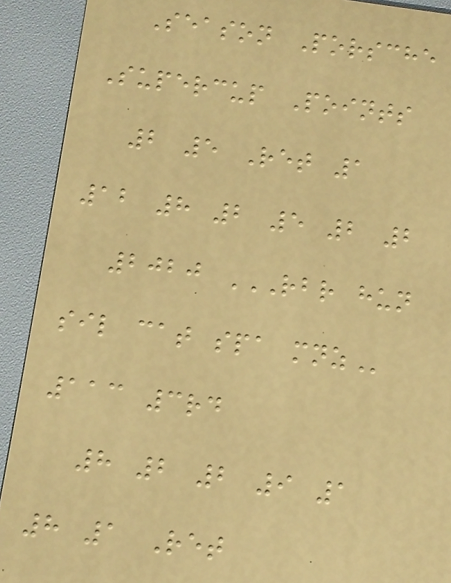Season Porsche
Supercup Points
2 5 Ret 1
12 8 2 5 2 2
2020 RBR HUN
SIL CAT SPA MNZ
113 3rd
8 2 2 9 1
8 1 Ret
